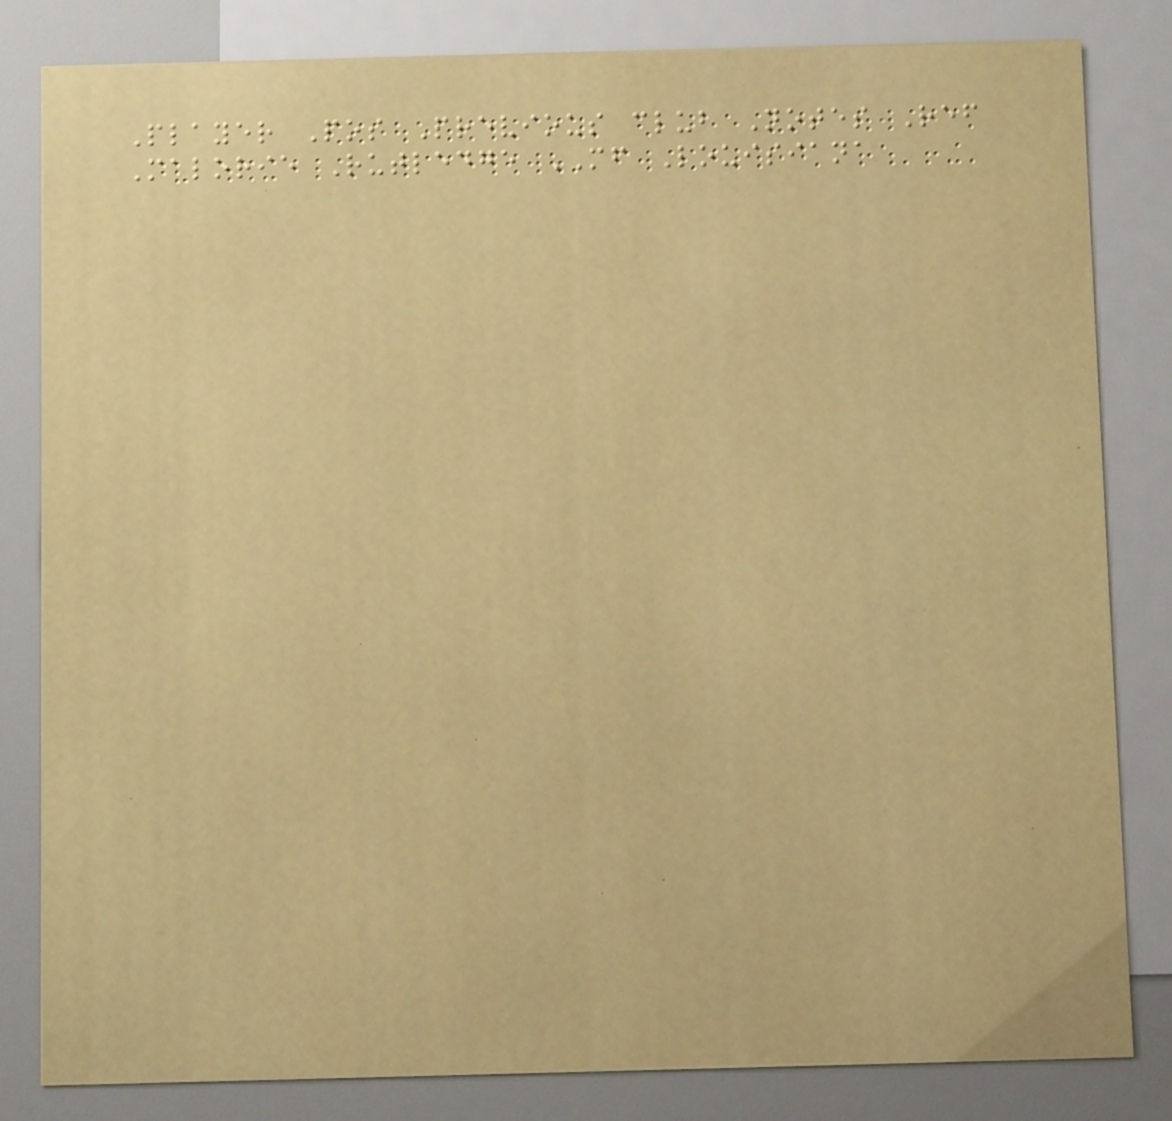Player Pos Previous club Notes Ref
Malorie Rutledge MF Louisiana
